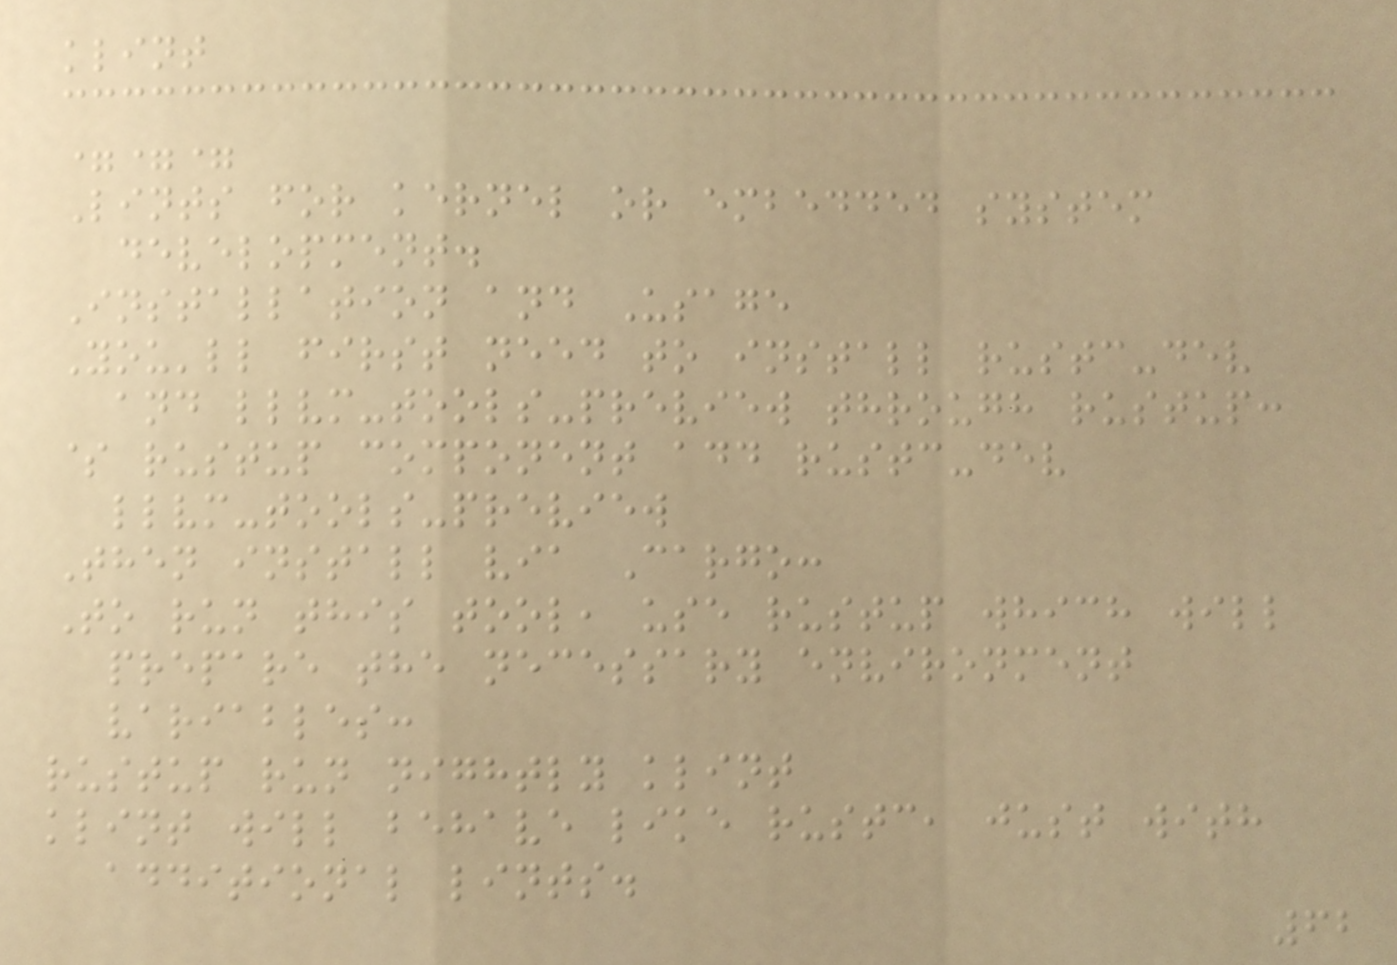klint
===
Lints for kernel or embedded system
development.
Installation and Usage
You'll first need to install rustc-dev
and llvm-tools-preview through rustup:
$ rustup component add rustc-dev
llvm-tools-preview
Then install via Cargo:
To run this tool, use rustup which will
prepare the necessary environment
variables:
rustup run nightly klint
klint will behave like rustc, just with
additional lints.
62
